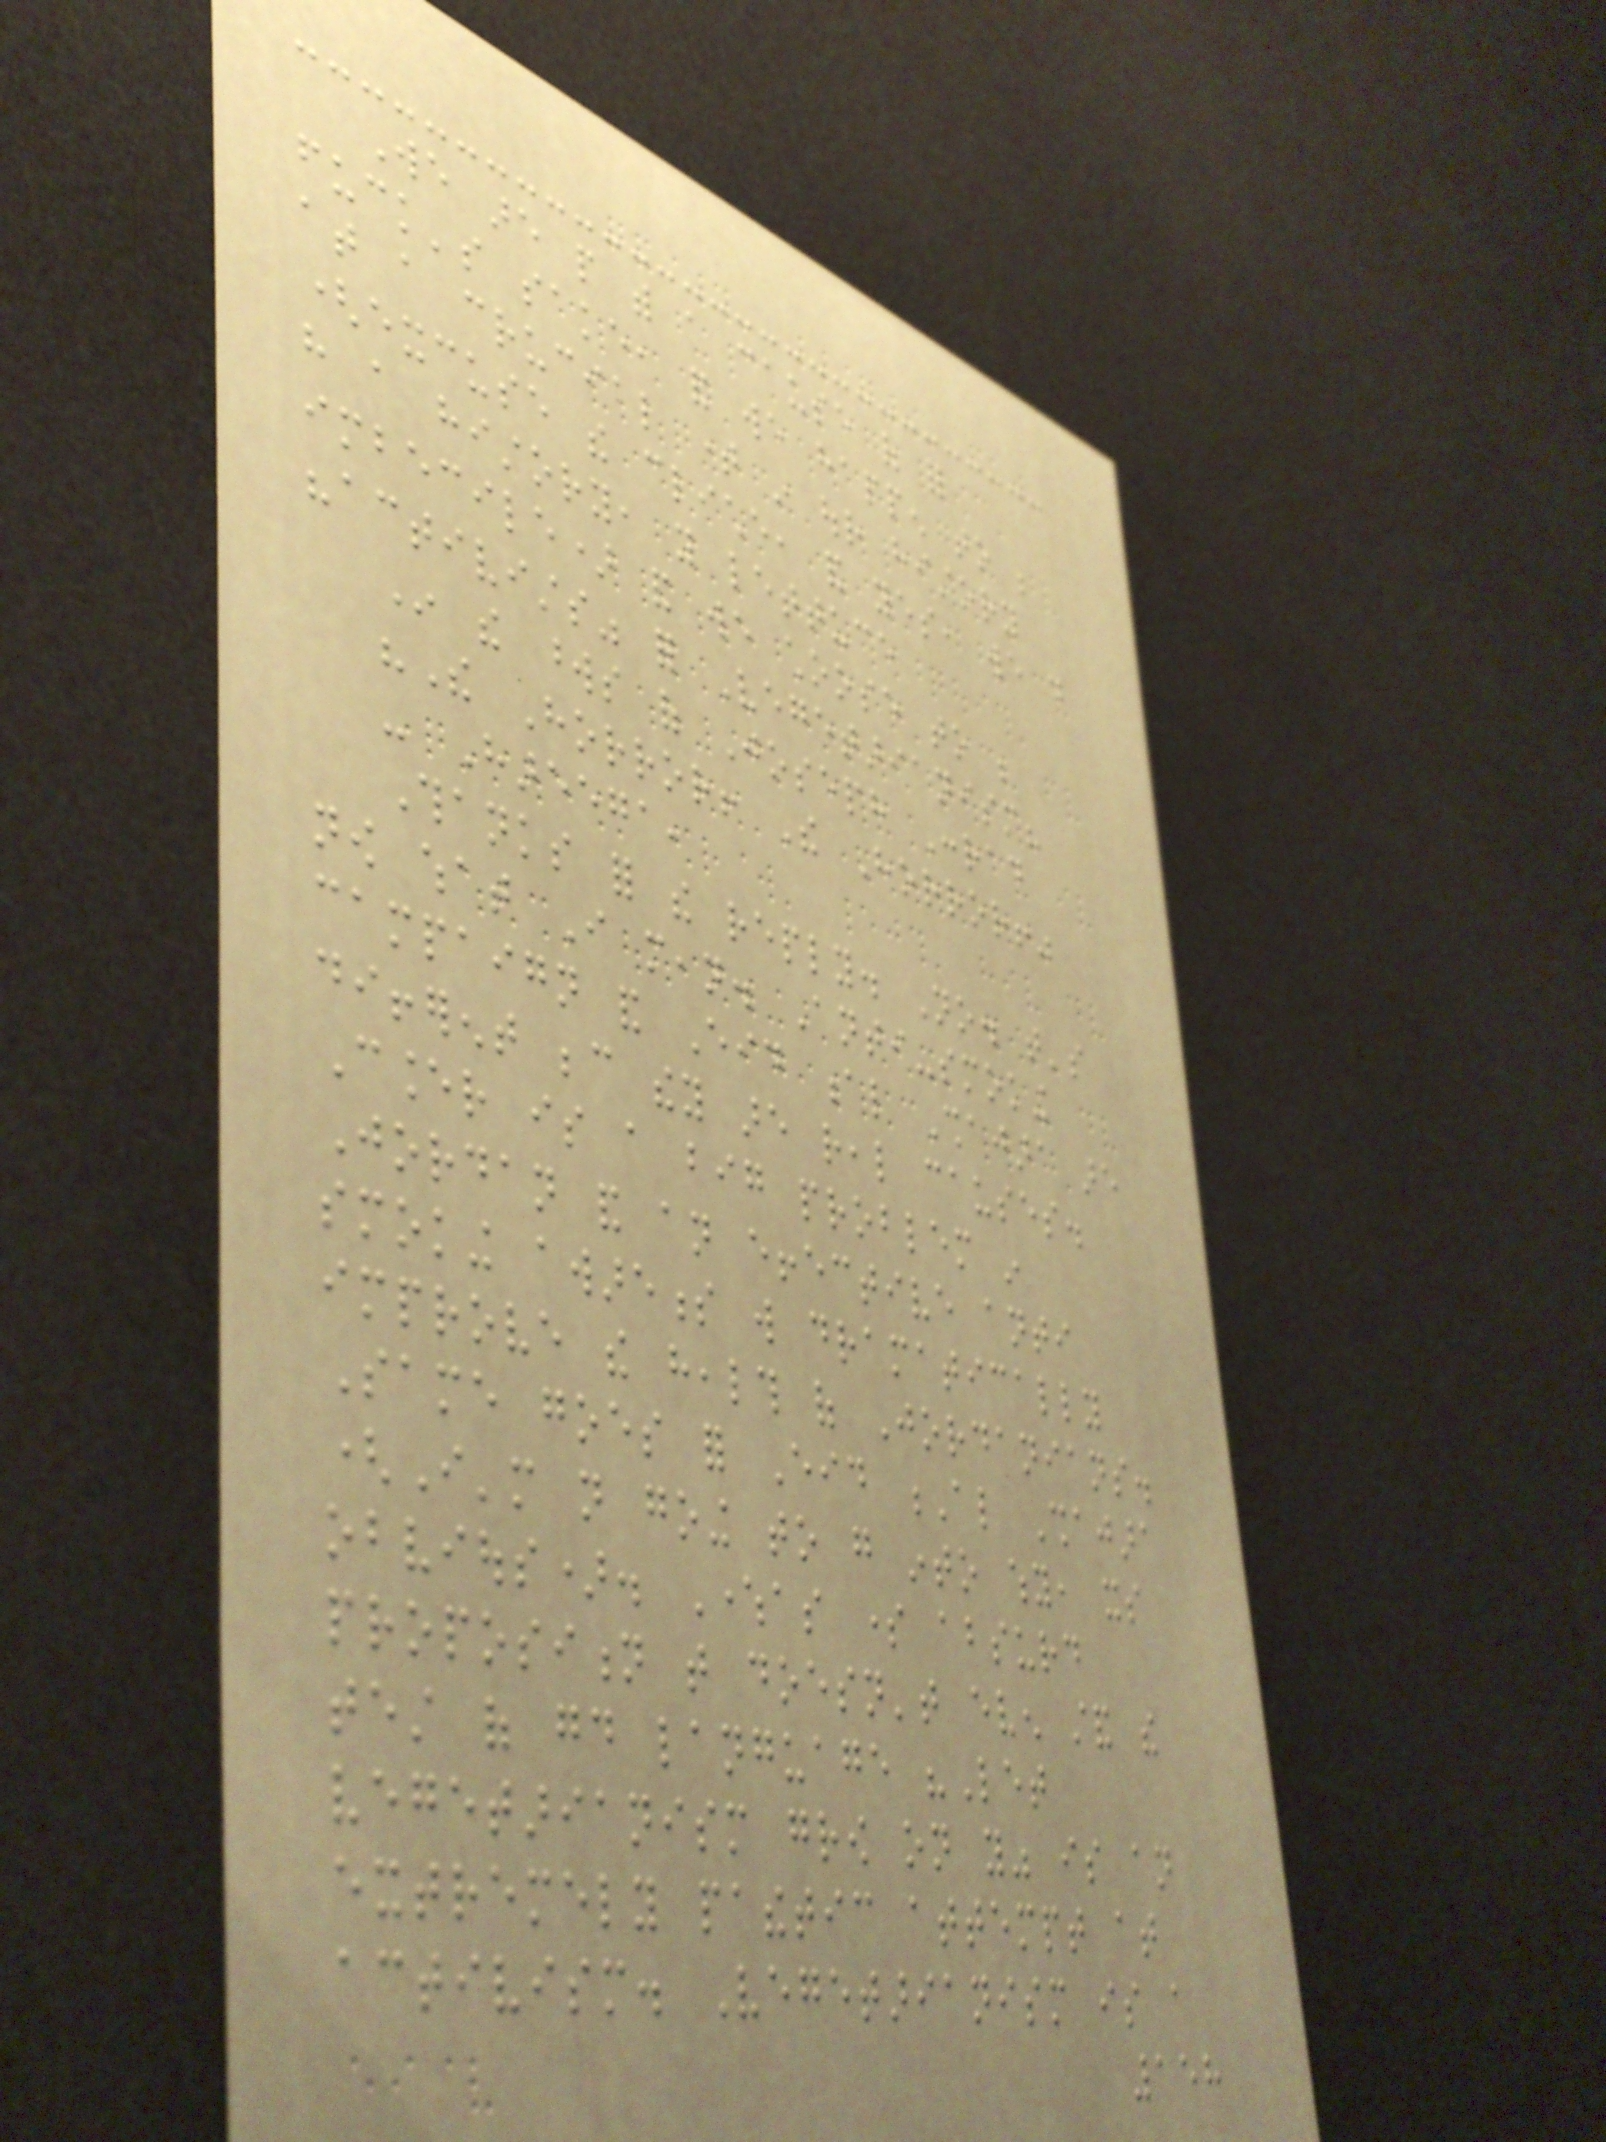We are people with a cause of for
fuck's sake, and we happen to be
at a crucial time in our history
(excuse the cliche, and yes, we do
have a history, you lettuce
imbecile) and we choose to be
"activists" for Vegetarianism?
In the words of Joseph Conrad
"The Horror! The Horror!"
- Hareega,
Thanks for the reply. No. that's
now what I mean. Anti-smoking
campaign and Eid al Shajara are
different because they are real causes.
Cancer is a big problem in
Jordan and an effective anti
smoking awareness will dramatically
improve the health of Jordanians.
Same goes for Eid Al Shajara
(I'm not going to go into why, its
obvious). Whereas some absurd
proposition that doesn't even stand the
test of good language "Let
vegetarianism grow on you" is an
extremely pathetic attempt at
activism. Vegetarianism is a
158
